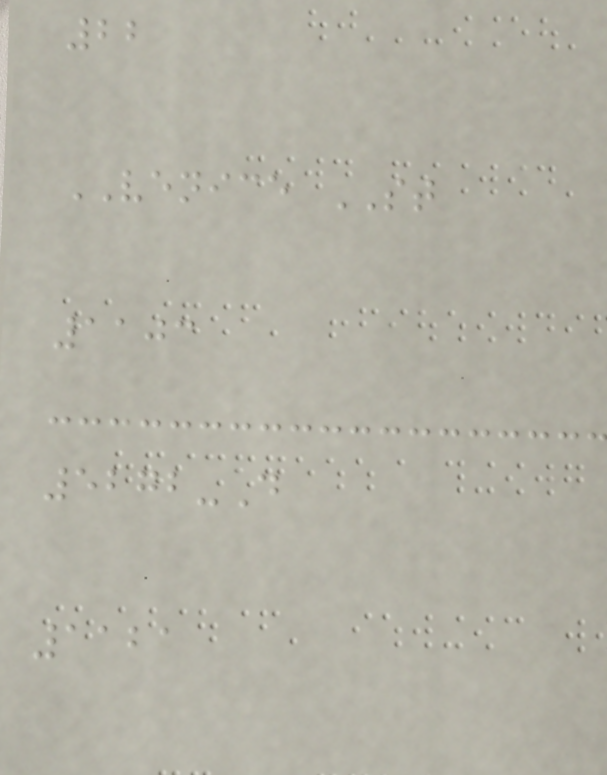22
VENICE ST
1103
5272-D
1121
